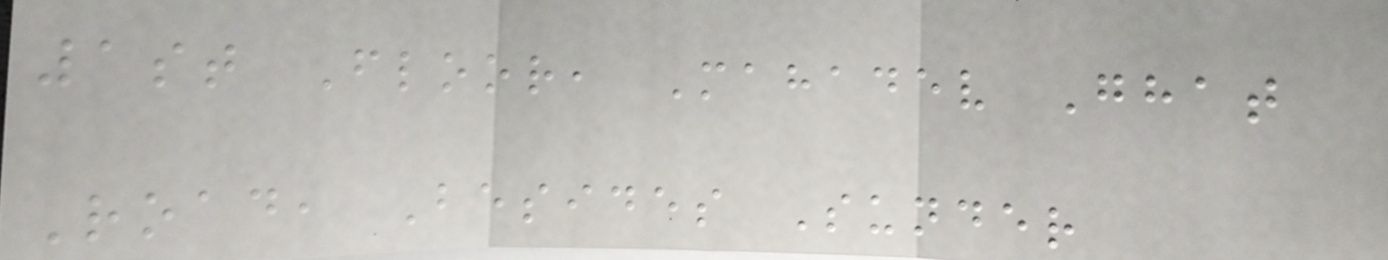1st Floor, Mahadev Ghat
Road, Besides Sunder
